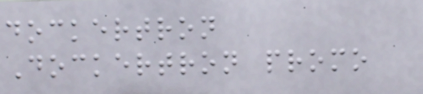dockertron
Dockertron promo
